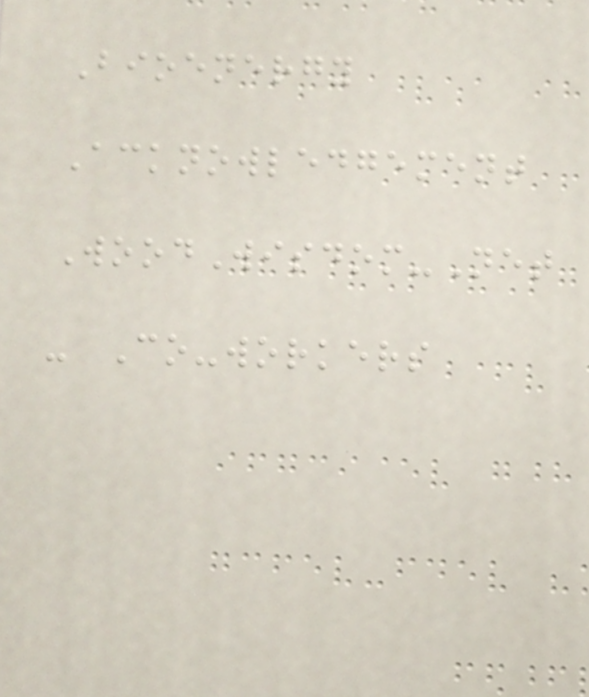Bioenergy
Acknowledgement
WoodWisdom-Net
- Co-workers
